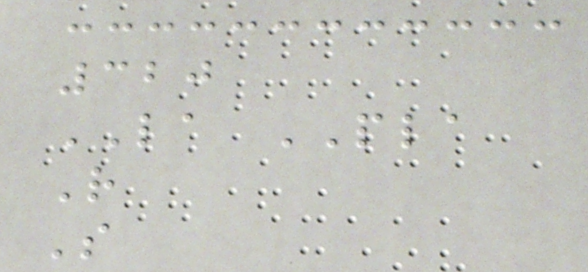320
LA PLA
R
S
